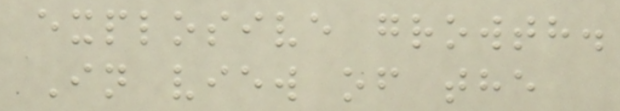explosive growth.
In view of the
